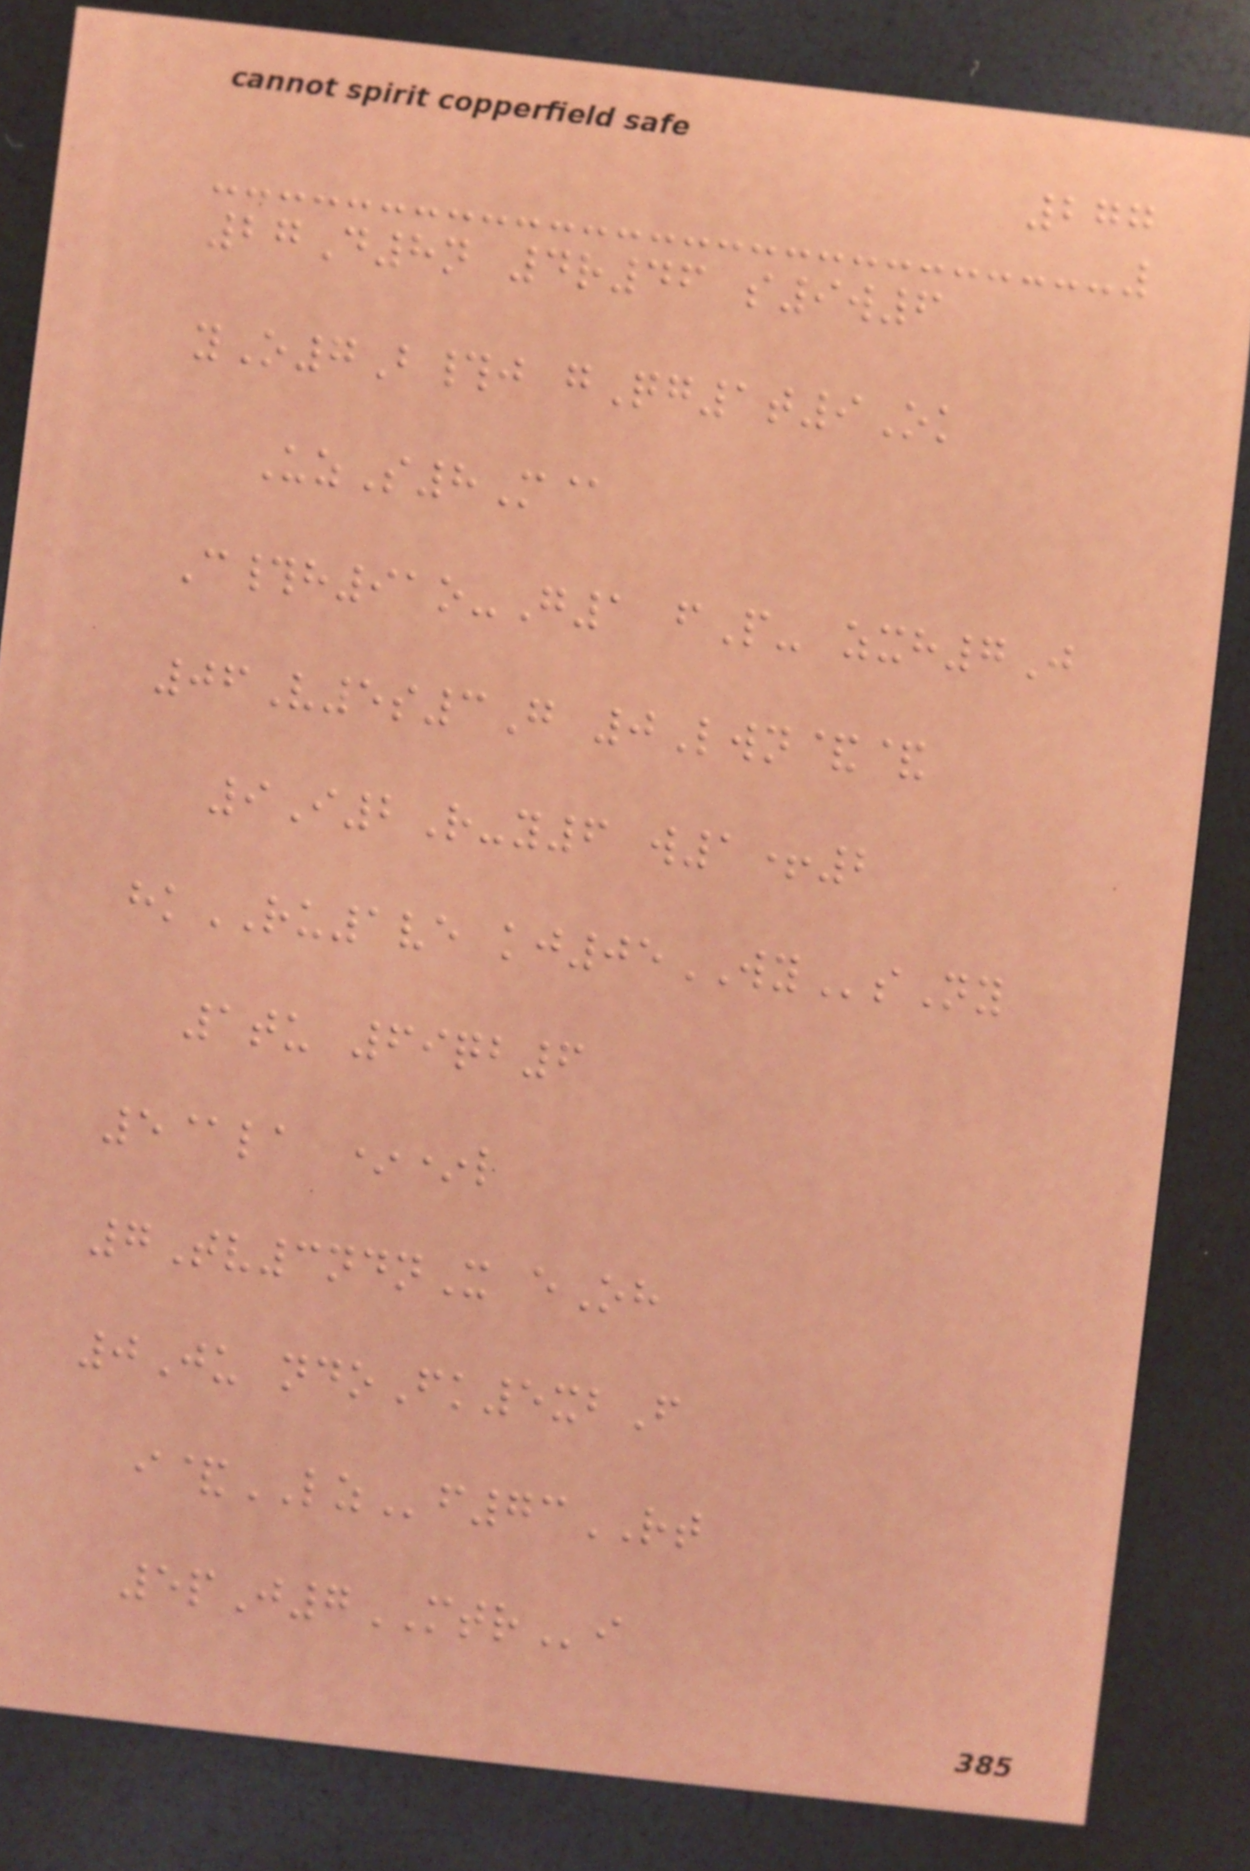277
27D8n 4r46 s9w6
yO7B#j gQg1t9Ok
UzS8M@
C#h91o-G1 fP- zxh7J
06V5s3G 0Lwn&&
9I2R-y6 w1+2
hkRU1ve kj05WYsNy
1tu 69qb6
5@la **l
7Tv3ndnX eOh
0Ju ndoFk5xbF
i&LZf73RT
5pJ7MTRi
